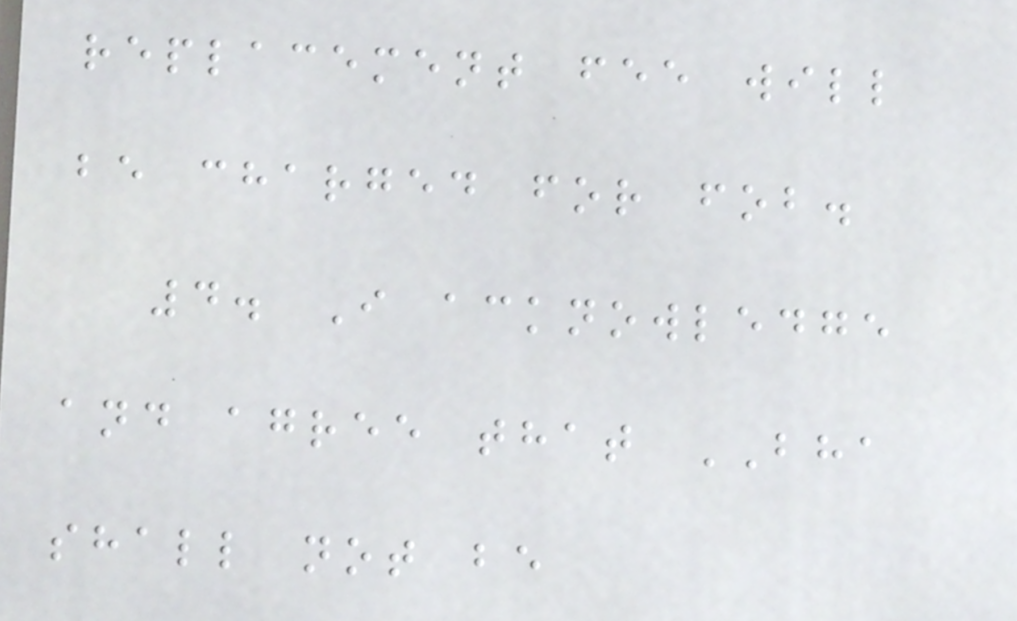replacement fee will
be charged for fob.
4. I acknowledge
and agree that BHA
shall not be
